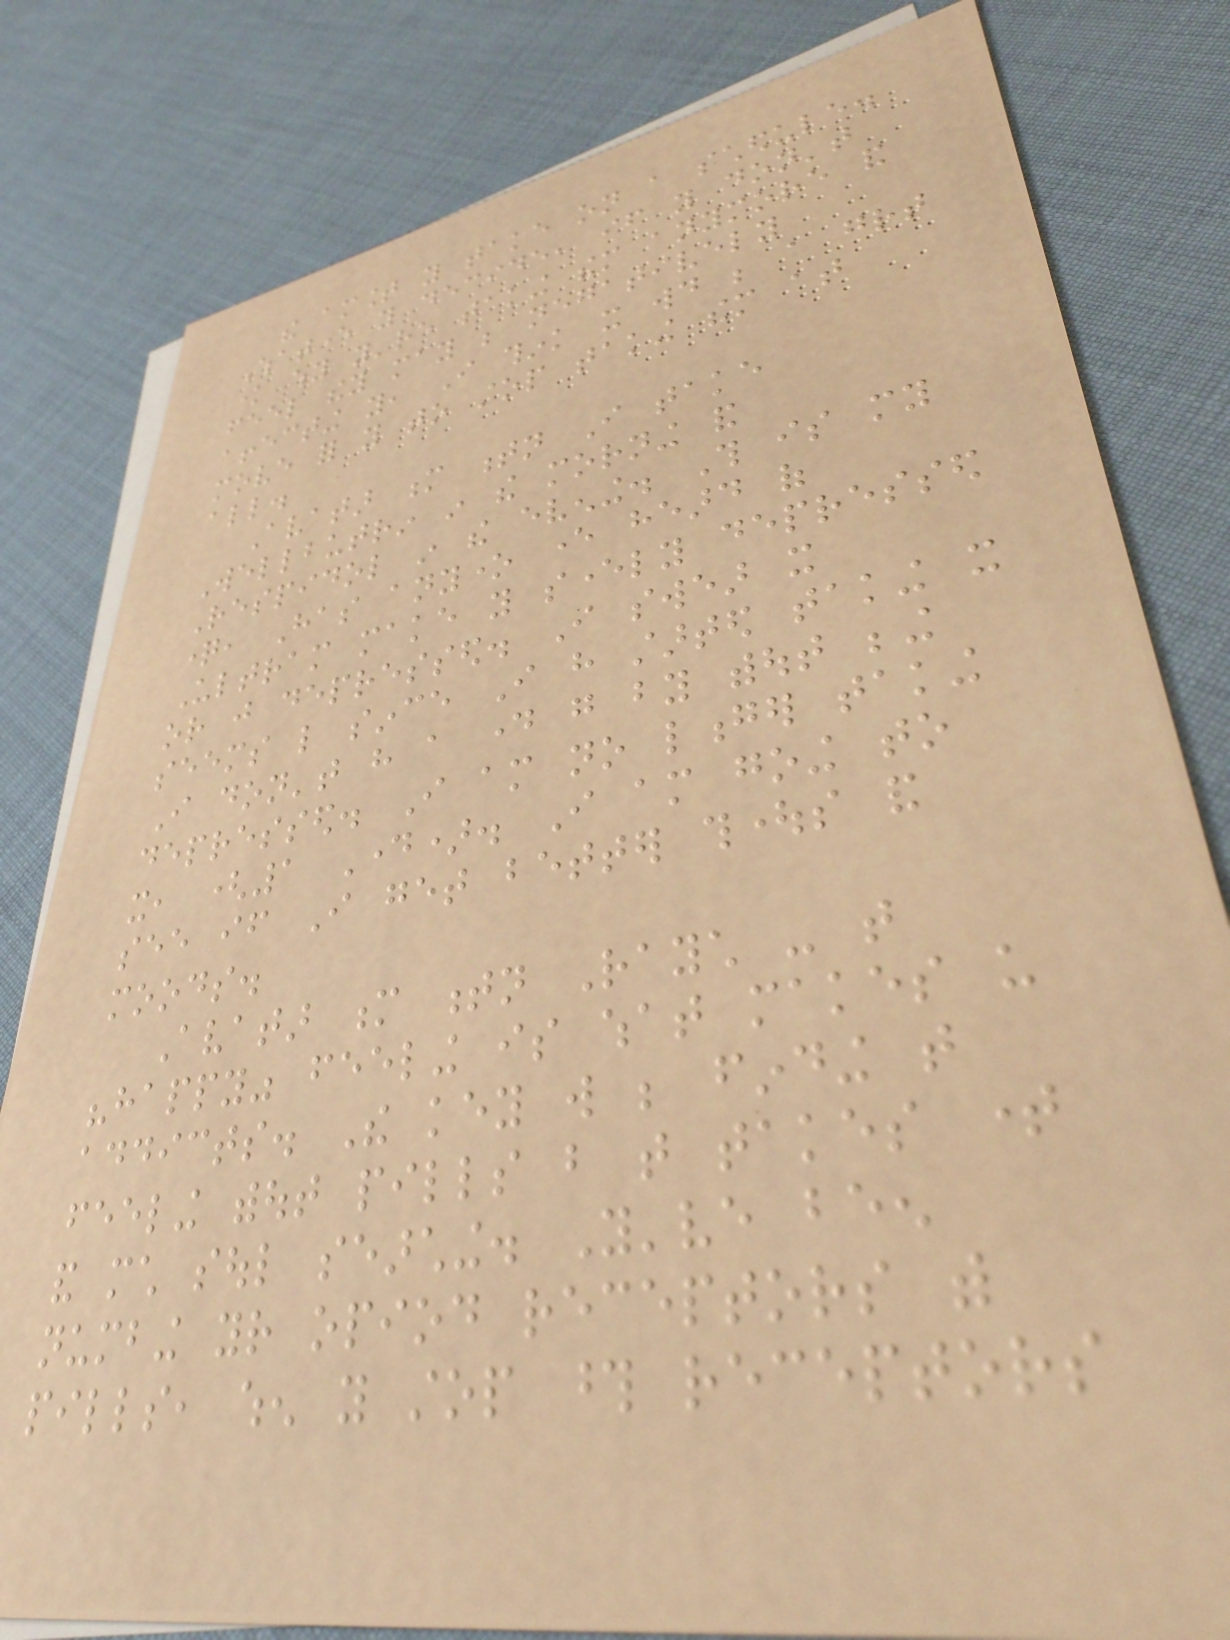the amount you take on a schedule.
Whatever you decide, if you don't
know why you're taking them anymore and
feel they may be negatively
affecting you, I think it would be a great
move for you to stop taking them at
all.
Avatar m tn I take
Wellbutrin in the morning and
Respidol in the evening. This is my
question, Has anyone ever heard of
Ultram make you severly depressed
or just depressed. I swear it
seems like since I have started taking it
I don't have a day go by without being
depressed. I am no longer taking
it, (1 Day). I am going to
see if I get better thoughts and
moods.
Avatar m tn Raych - that
"happy" feeling is what makes us
addicts. The key will be finding that
feeling without pills but that takes time
and much soul searching. You've been
numbing your opiod receptors with
pills, when you stop those receptors
